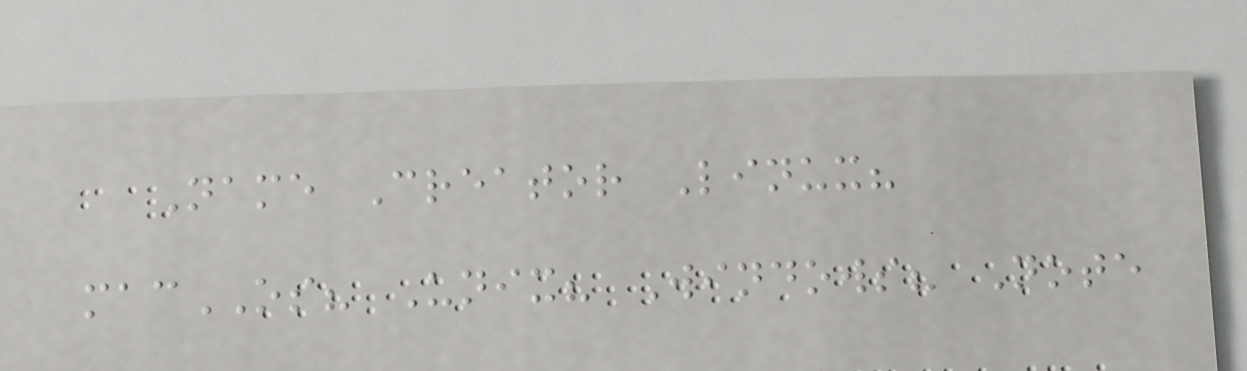Name Creator Linux?
macOS? Unix? Windows? Note
